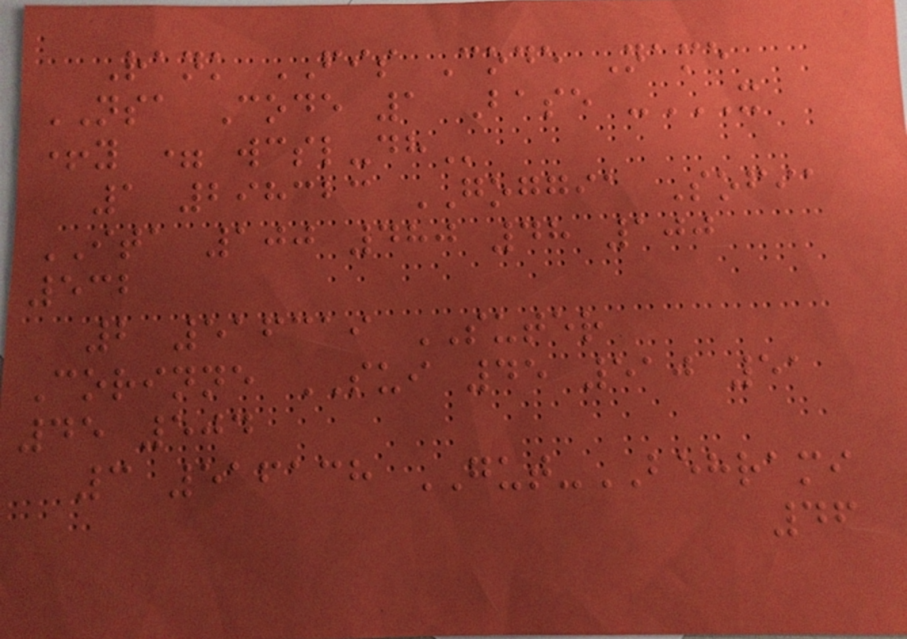Rank FIS Code Name
NSA Code 1 Base -X
+Y = WCSL-DH
1 298323 GOGGIA Sofia
ITA 100 480 48 100
532
2 516319 SUTER
Corinne SUI 45 510 51
45 504
3 516138 GUT-BEHRAMI
46
